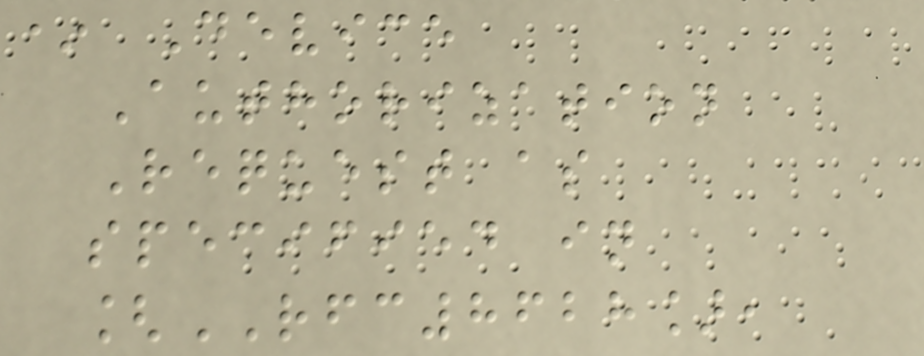* Device
Authorization
Request as
specified in
[RFC8628],
